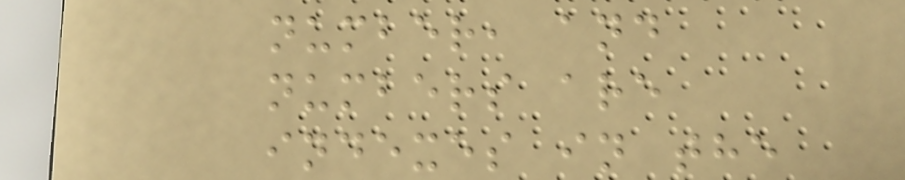number, and
numbers are
indexes in the
